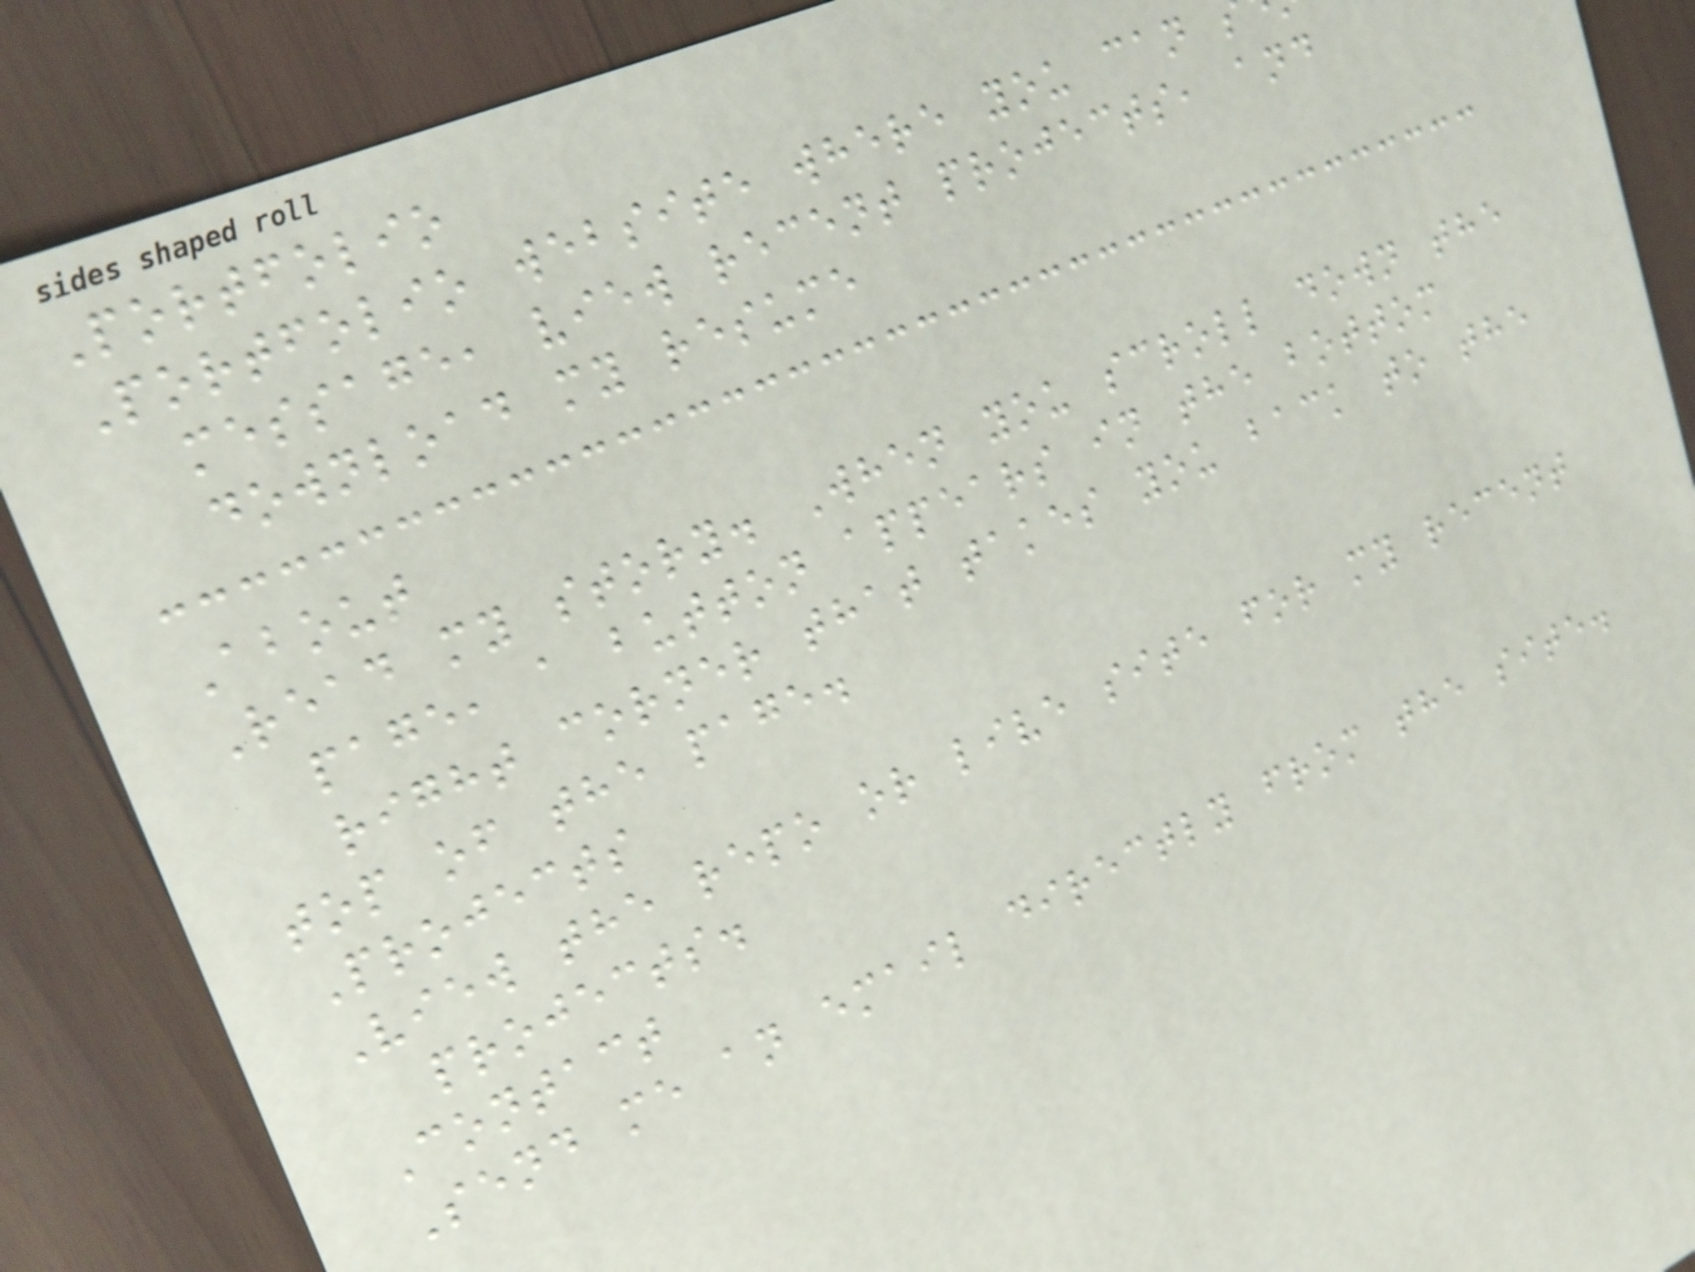Portfolio
Portfolio website where you can
message, view recent projects, and
download my resume
About
Read my story. When you scroll down the
page, a button appears in the bottom
right corner that takes you back to the
top of the page.
Projects
View the repo or live site for my recent
projects.
Contact
Send me an email directly from the site.
